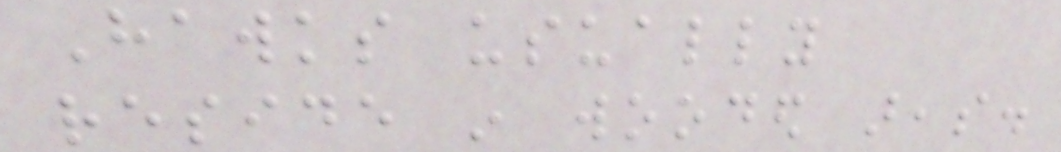Hawks usually
reside in wooded areas.
